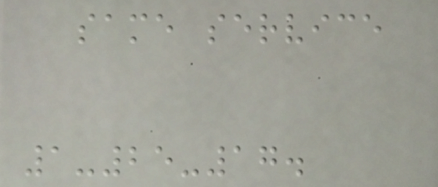same service
1-25-17.
